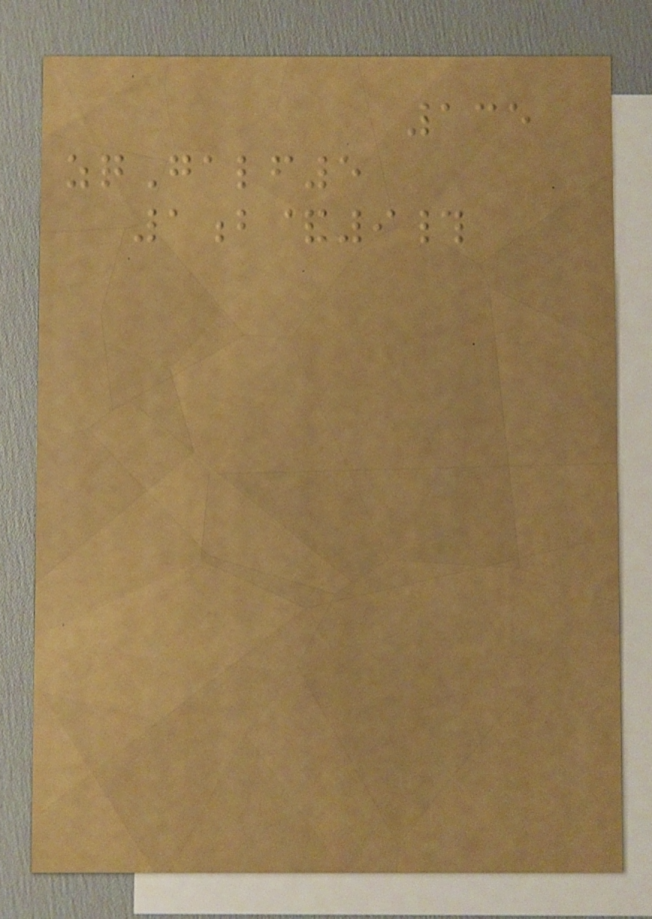135
zqGalf5
1b&9#
